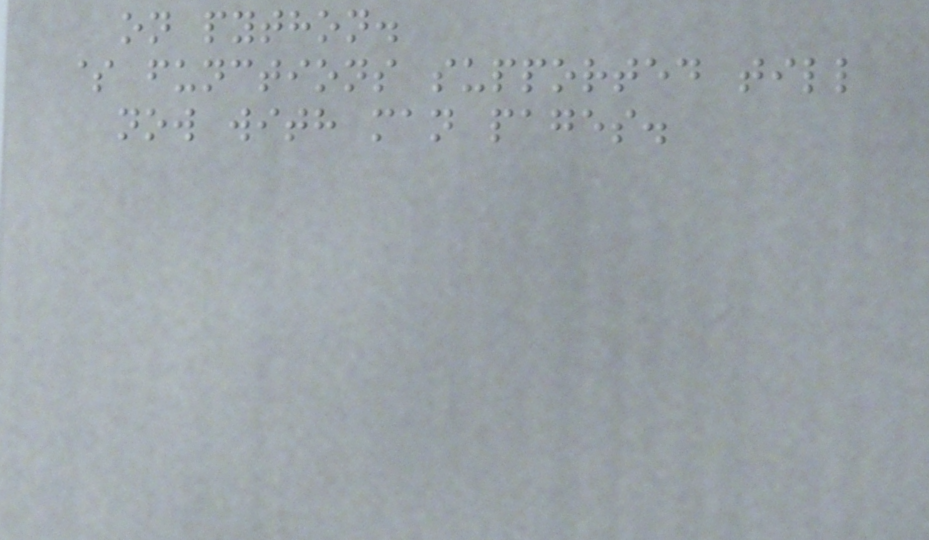on python.
$ functions supported till
now with man pages.
